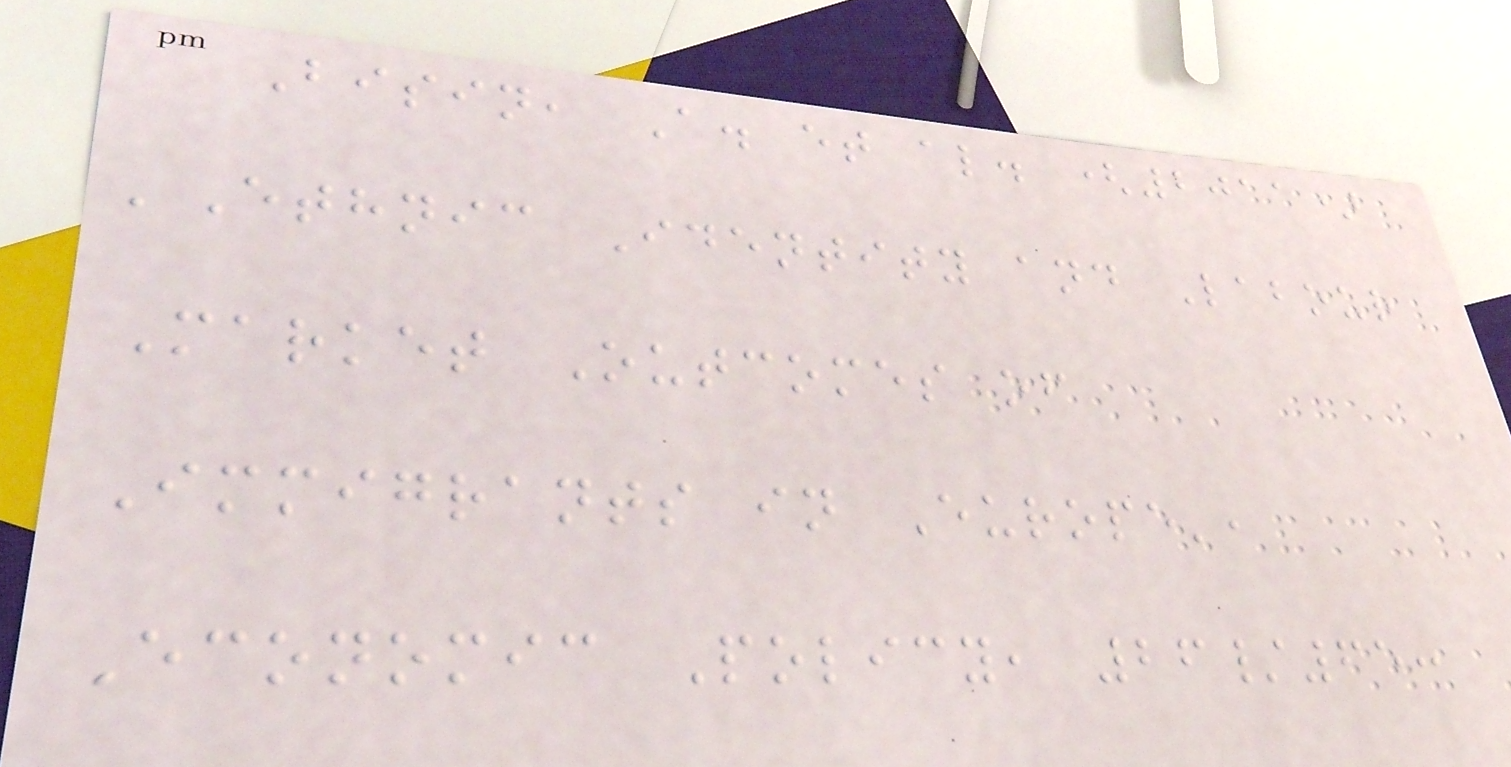Bisin, A. et al. (2011)
'Ethnic Identity and Labour
Market Outcomes of
Immigrants in Europe',
Economic Policy, 26/65:
